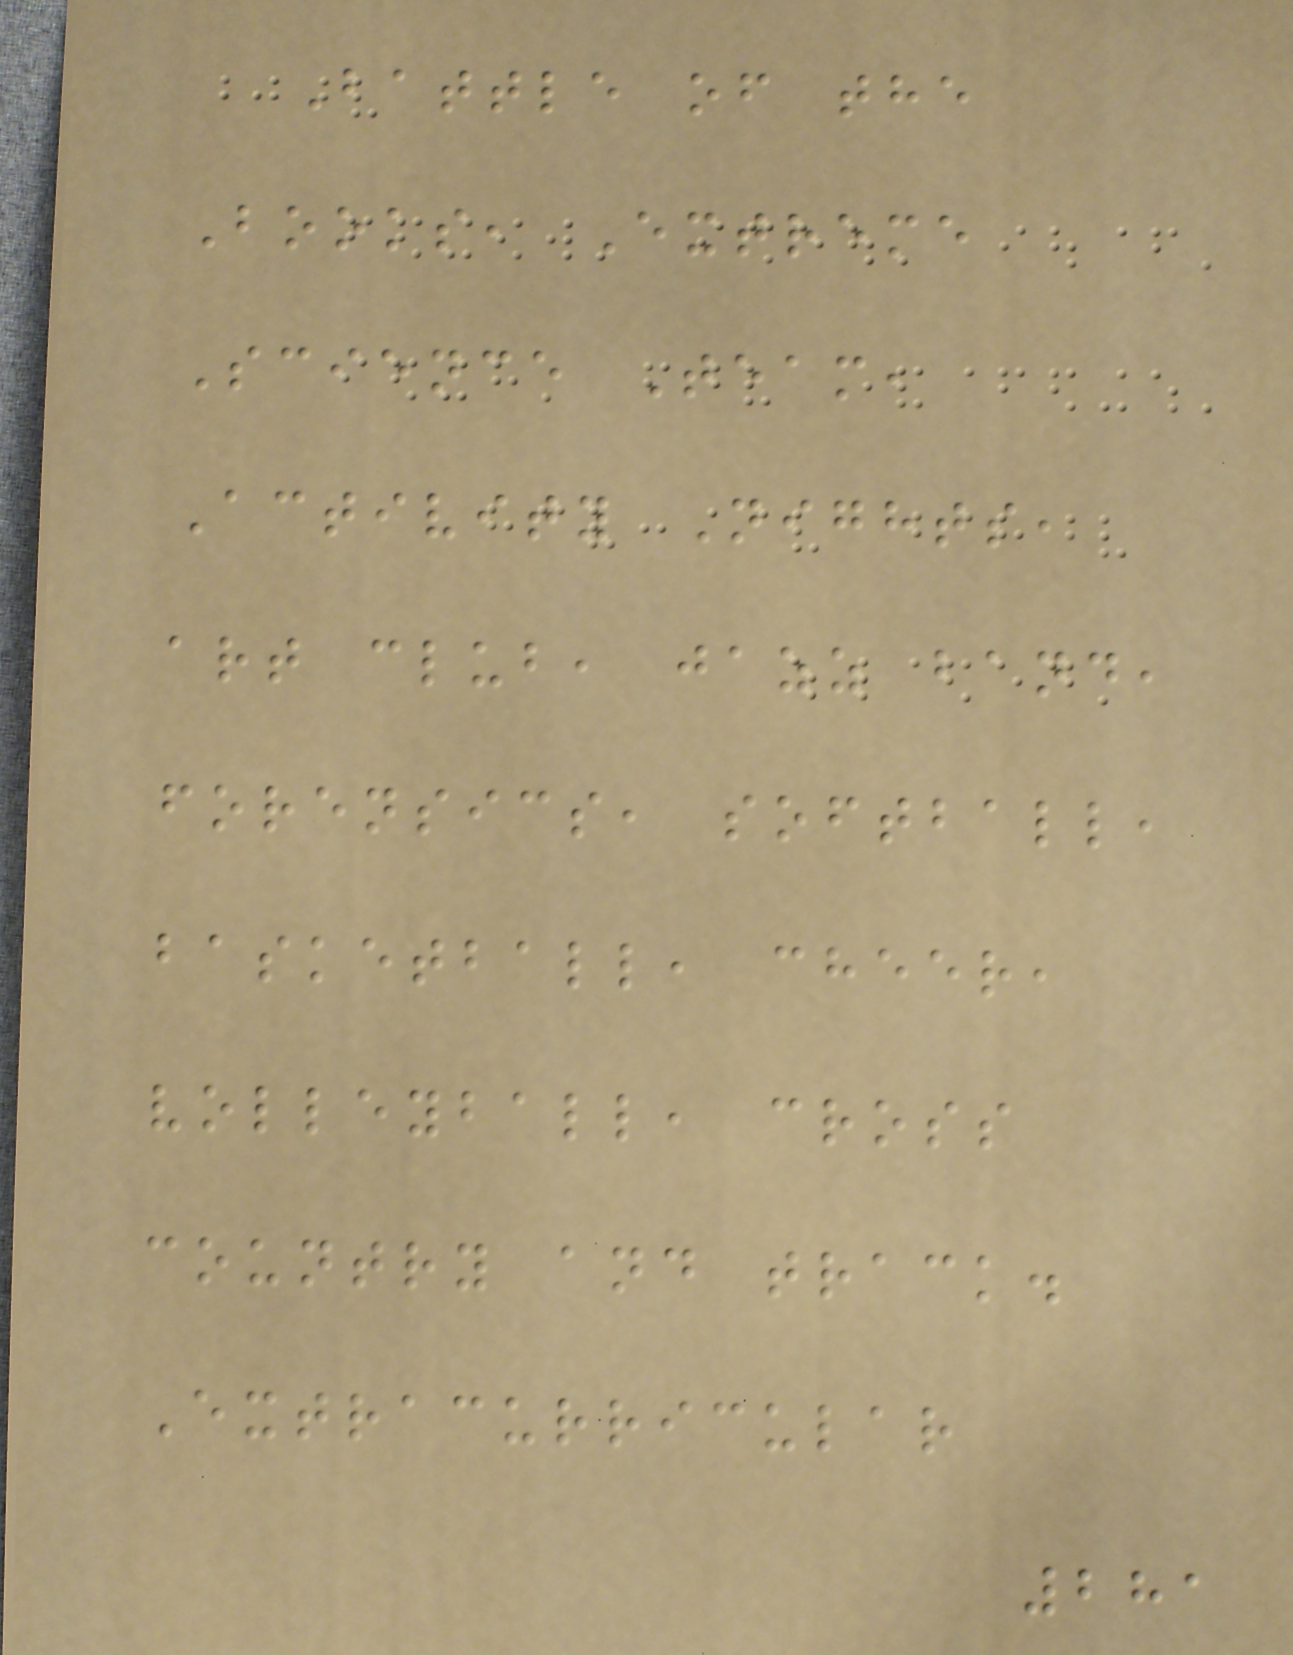Battle of the
Books, Extreme
Science Team,
Activity Nights,
art club, jazz band,
forensics, softball,
basketball, cheer,
volleyball, cross
country and track.
Extracurricular
281
